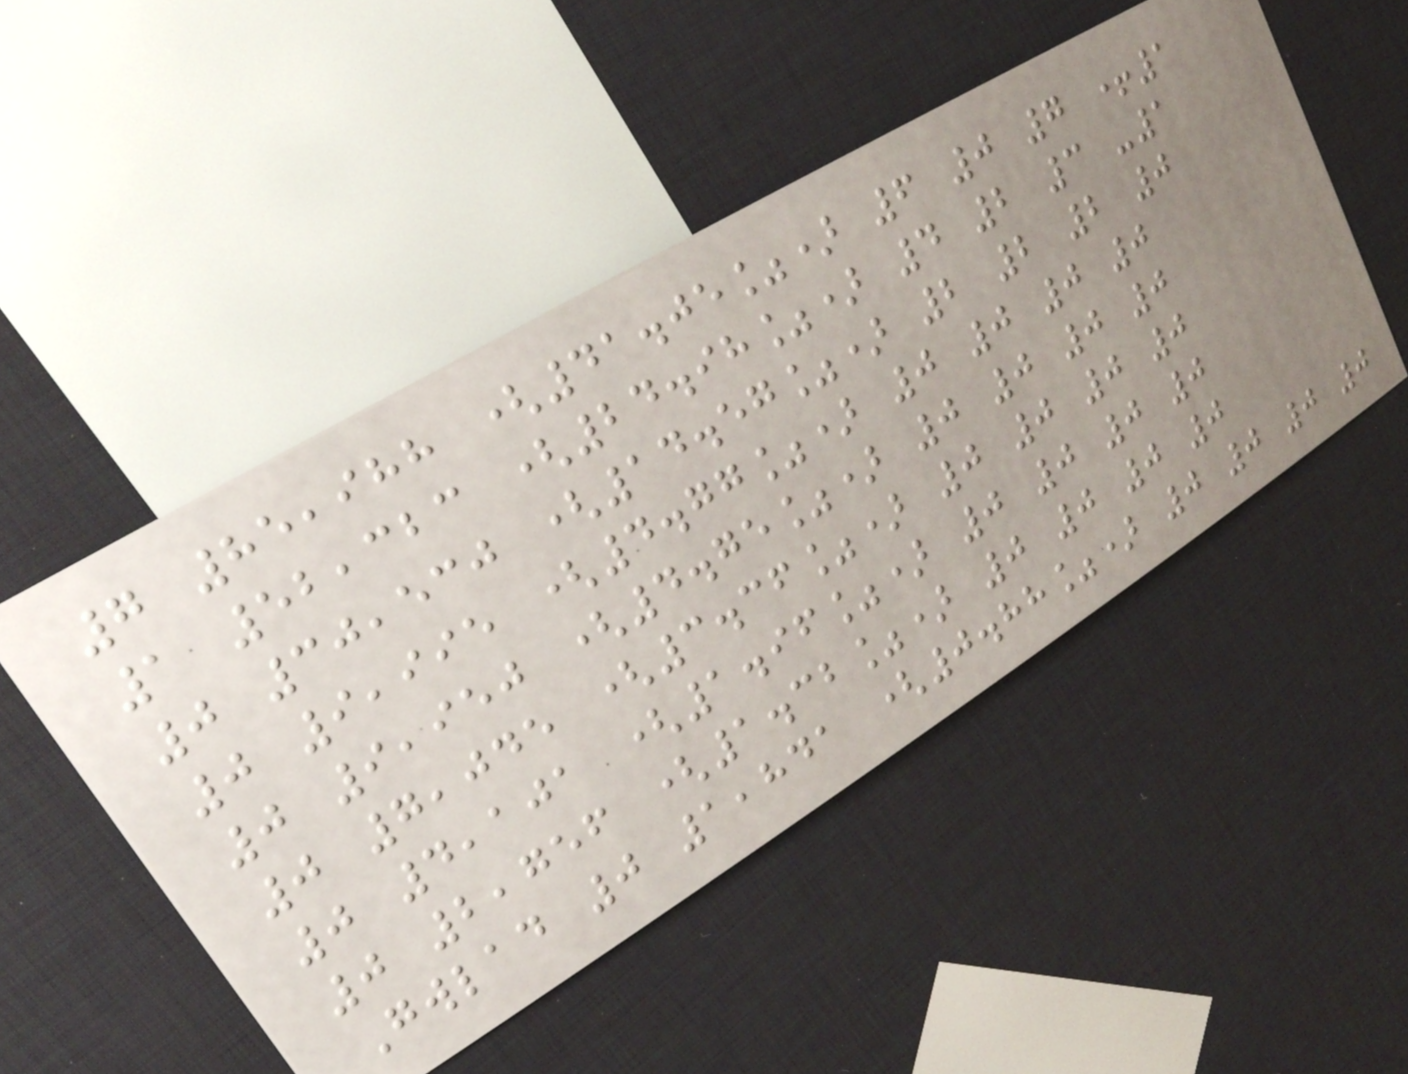7 85,988 (41.05%) 6 0 7 +1
1 52,323 (24.98%) 4 2 3 -1
0 30,530 (14.57%) 2 2 2 0
0 9,995 (4.77%) 0 0 0 0
0 9,950 (4.75%) 0 0 0 0
0 7,045 (3.36%) 0 0 0 0
0 4,101 (1.96%) 0 0 0 0
0 2,756 (1.32%) 0 0 0 0
Gwlad 0 1,841 (0.88%) 0 0 0 0
